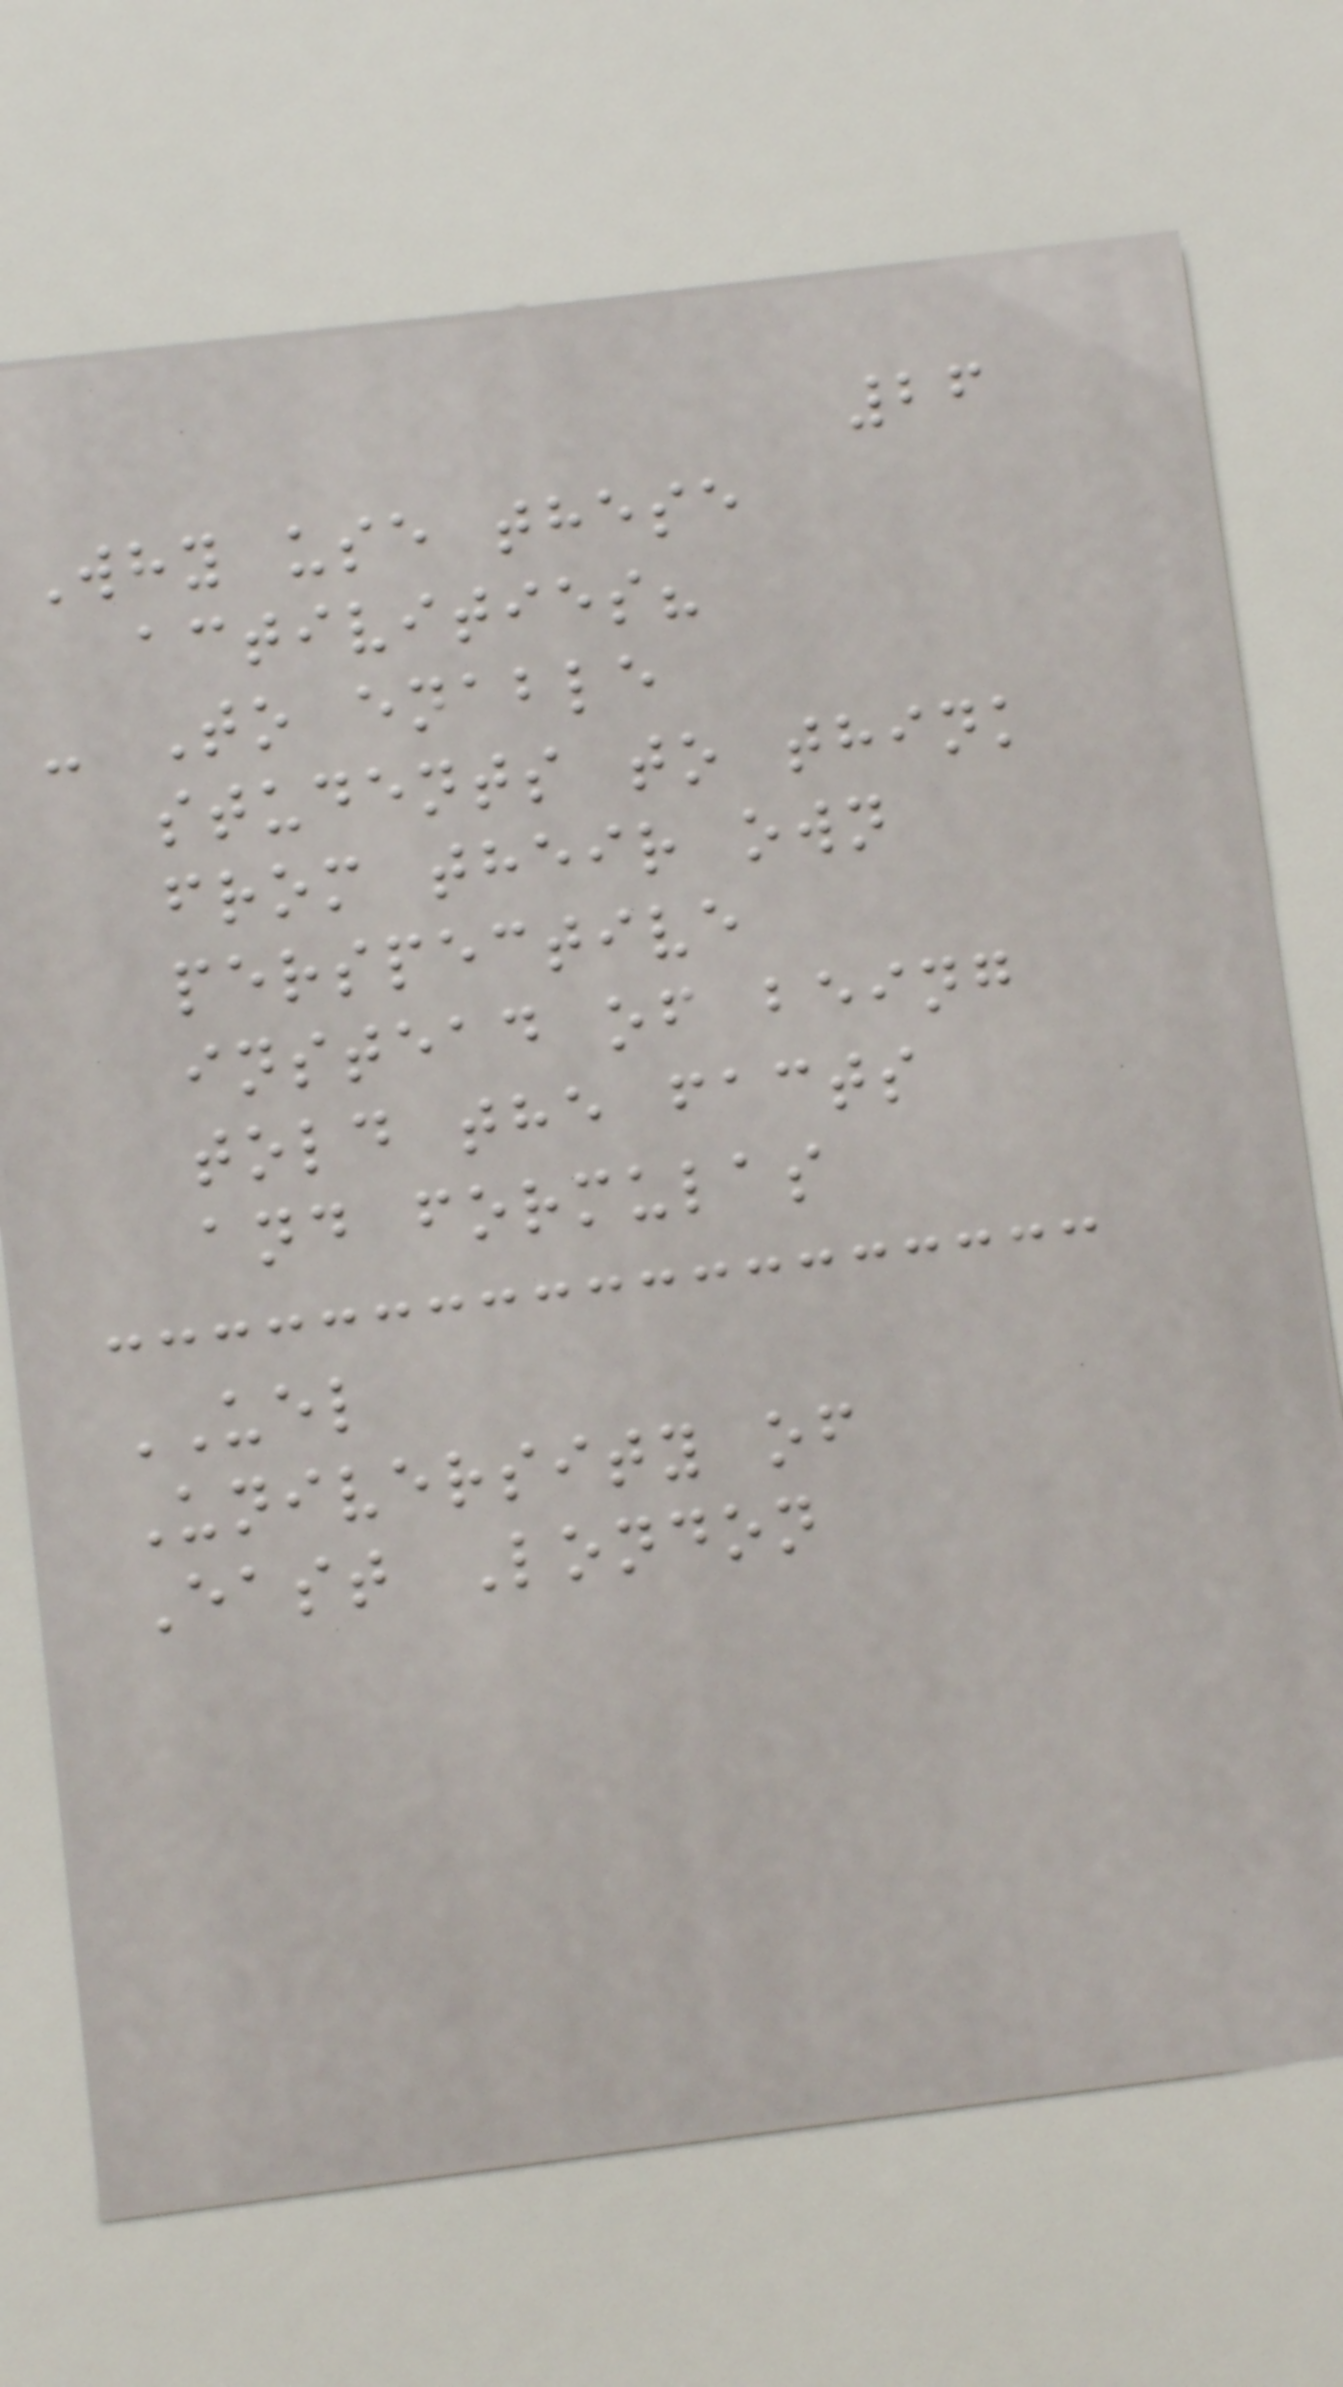26
Why use these
activities?
- To enable
students to think
from their own
perspective
instead of being
told the facts
and formulas
UEL
University of
East London
